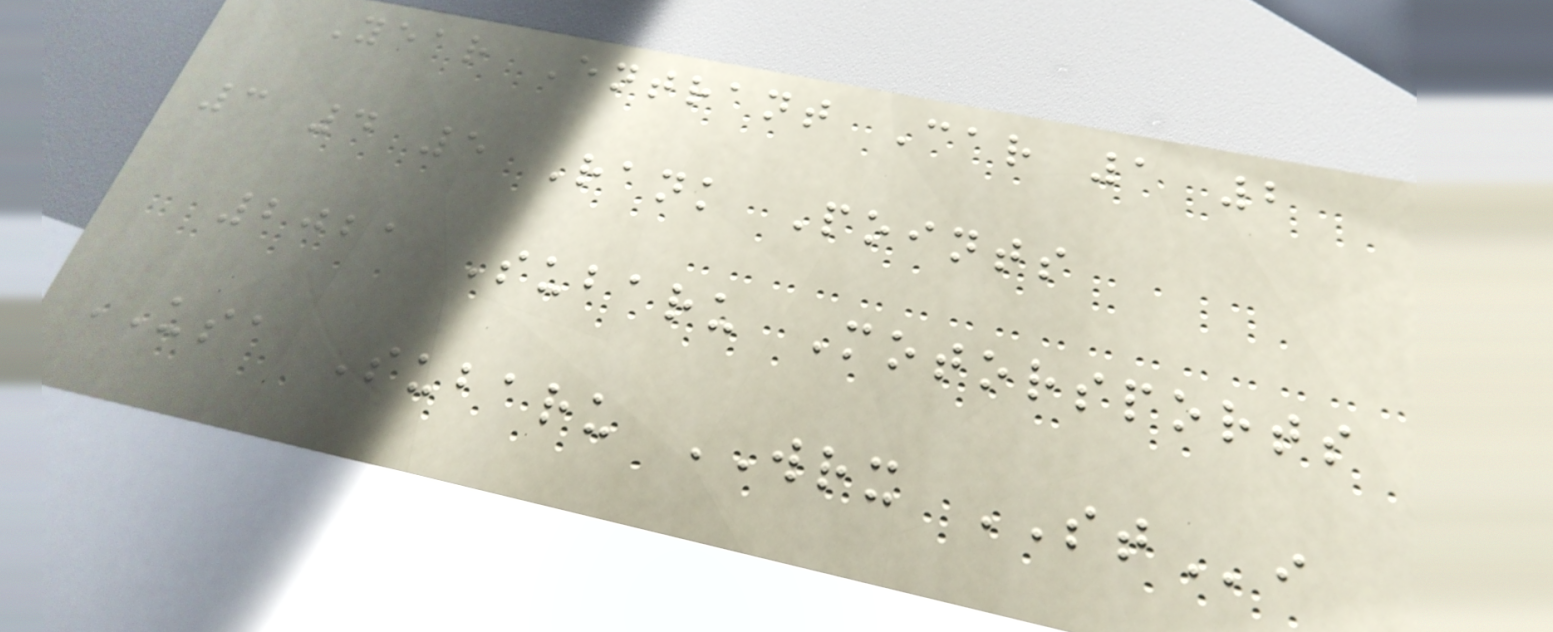Year Entrant Car 1 2
3 4 5 Rank Points
2021 Subaru Motorsports
USA Subaru WRX STi
